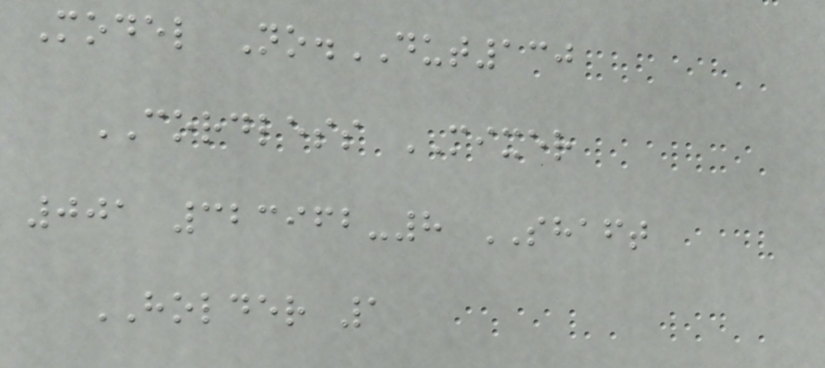Model No.DUT130
CORDLESS MIXER
001 323962-8 SHAFT
HOLDER 1
